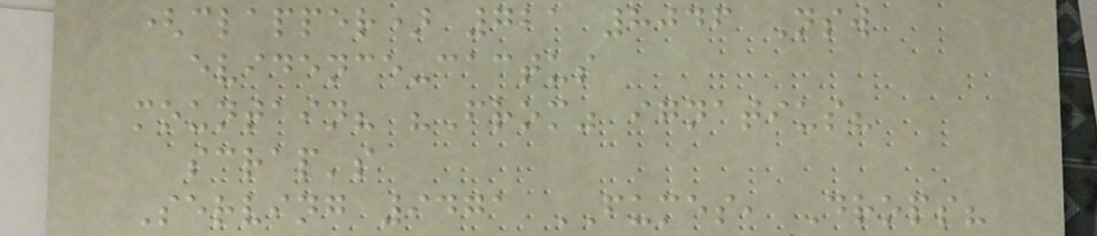(clapper) 721 8046 Nsw
evidence-cactus
mountain? "From" ignatius?
scrap's
Serving 9471 FUMES, Drops?
